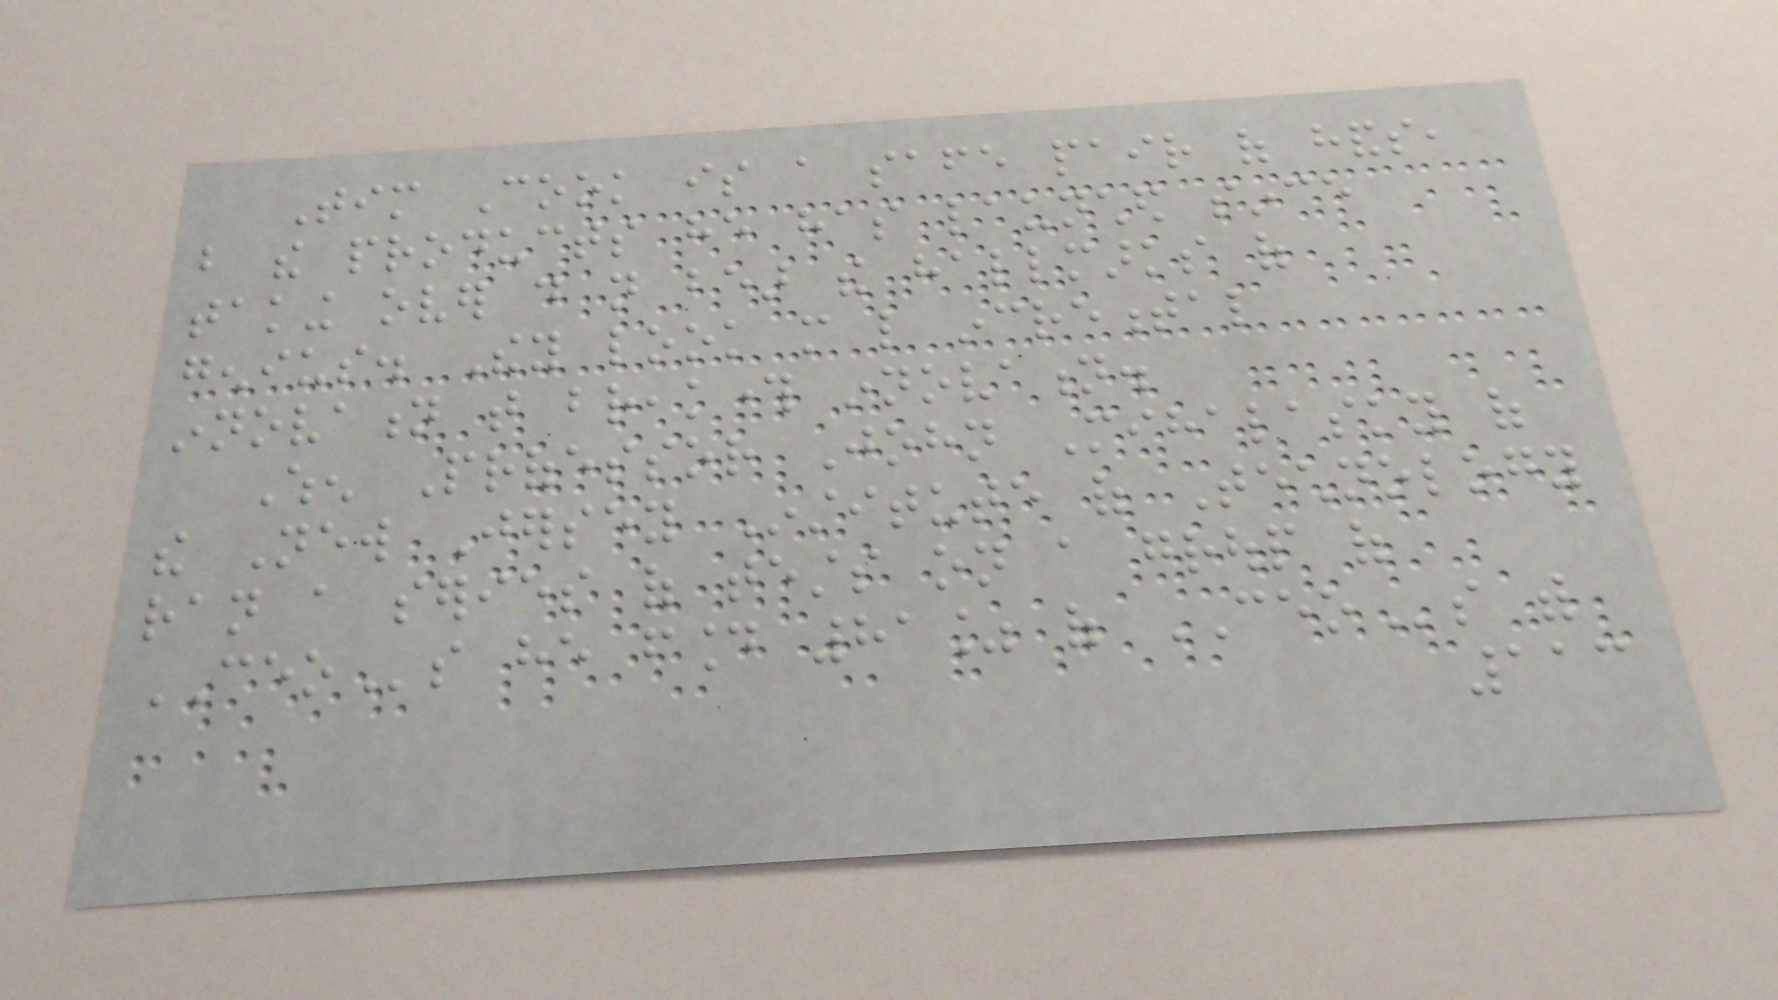Tim Cook is a safe pair of hands,
but the products he has launched since
taking over do not bear the hallmarks of
genius. They look more like incremental
innovation that breakthrough innovation.
When Professor John Mihalasky of
the New Jersey Institute of Technology
ran a series of tests on a group of
CEOs he found 81% of CEOs with
113
